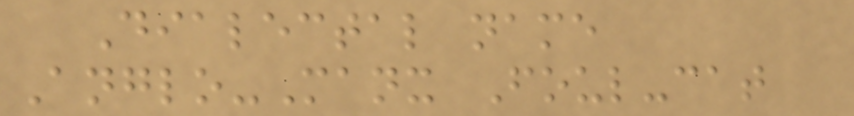Dialectal name
Anglo-Manx Foul-cat
